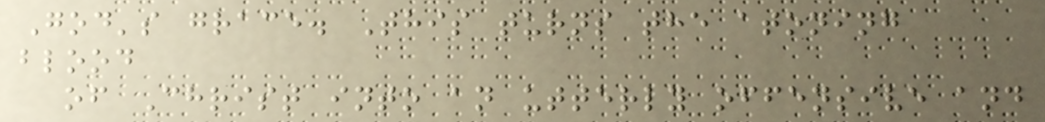God's grace. This turns the atoning
blood
of Christ into an utterly offensive and
